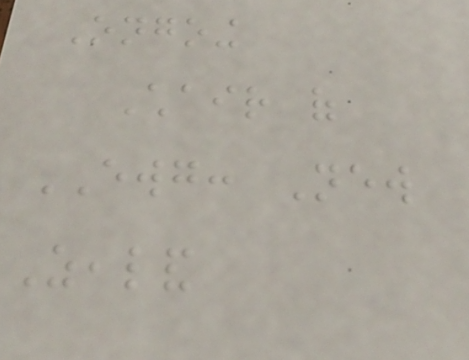Ongoing
Chair of
EWG: New
Zealand
